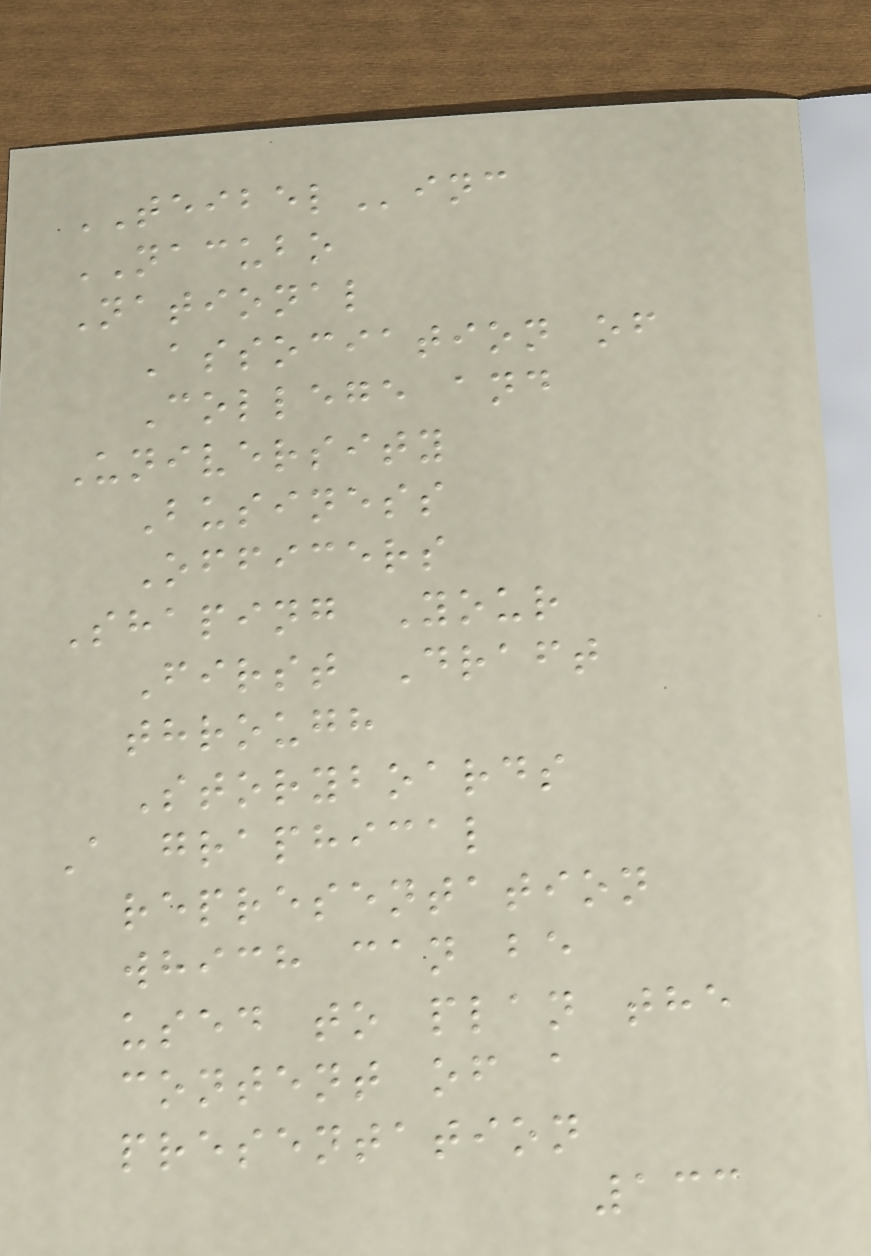TEIBELinc
NACUBO
National
Association of
College and
University
Business
Officers
Shaping Your
First Draft
through
Storyboards
A graphical
representation
which can be
used to plan the
content of a
presentation
133
